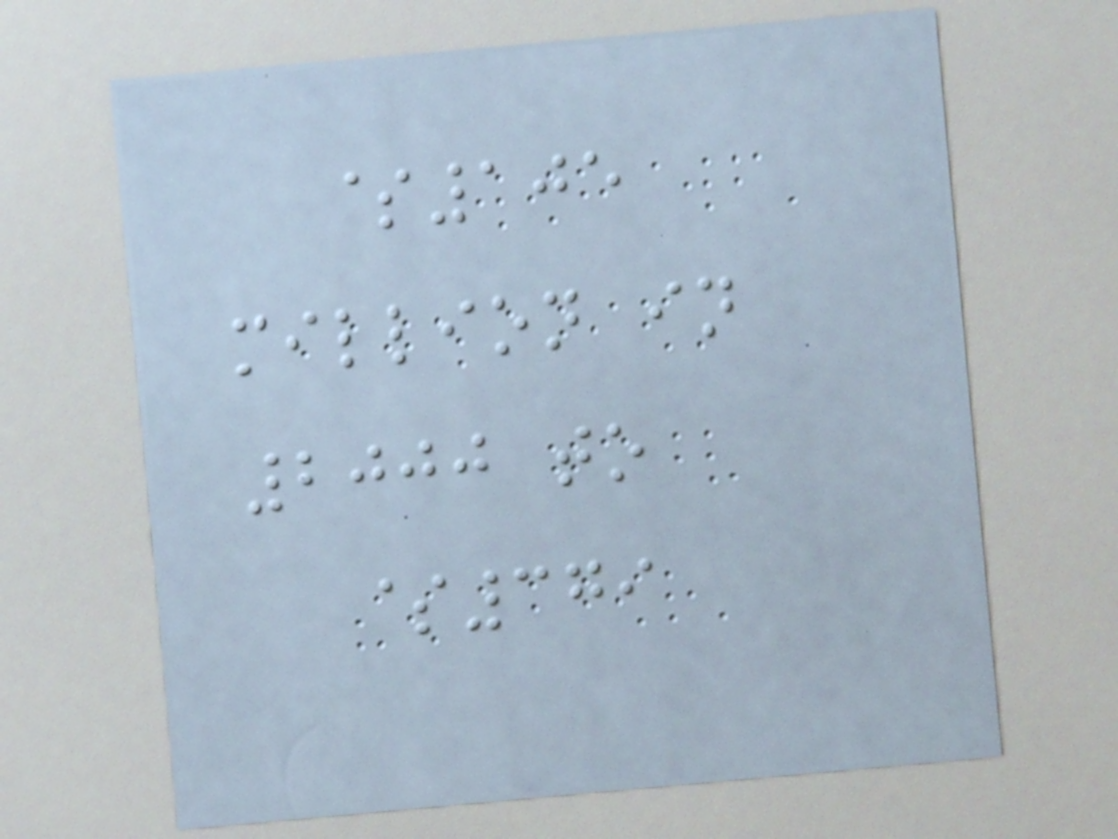$105
million in
2000 to
$379
